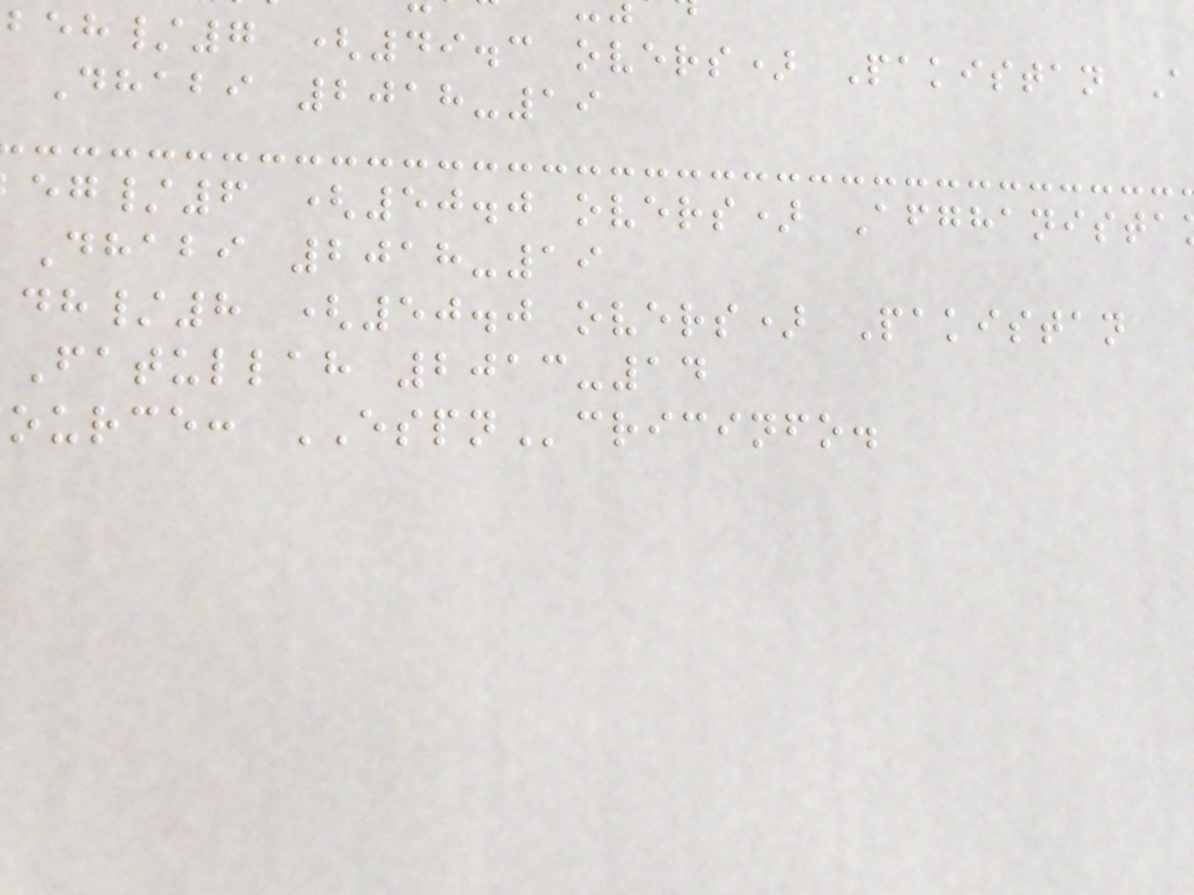/7 (49.3 overs) Pakistan A
Dhabi 2018-19
/6 (50.0 overs) Afghanista
Dhabi 2018-19
/8 (50.0 overs) Pakistan
Fatullah 2013-14
ource: ESPNcricinfo.
